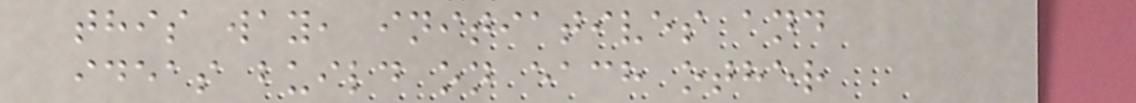this way, initiatives and
ideas build on each other
